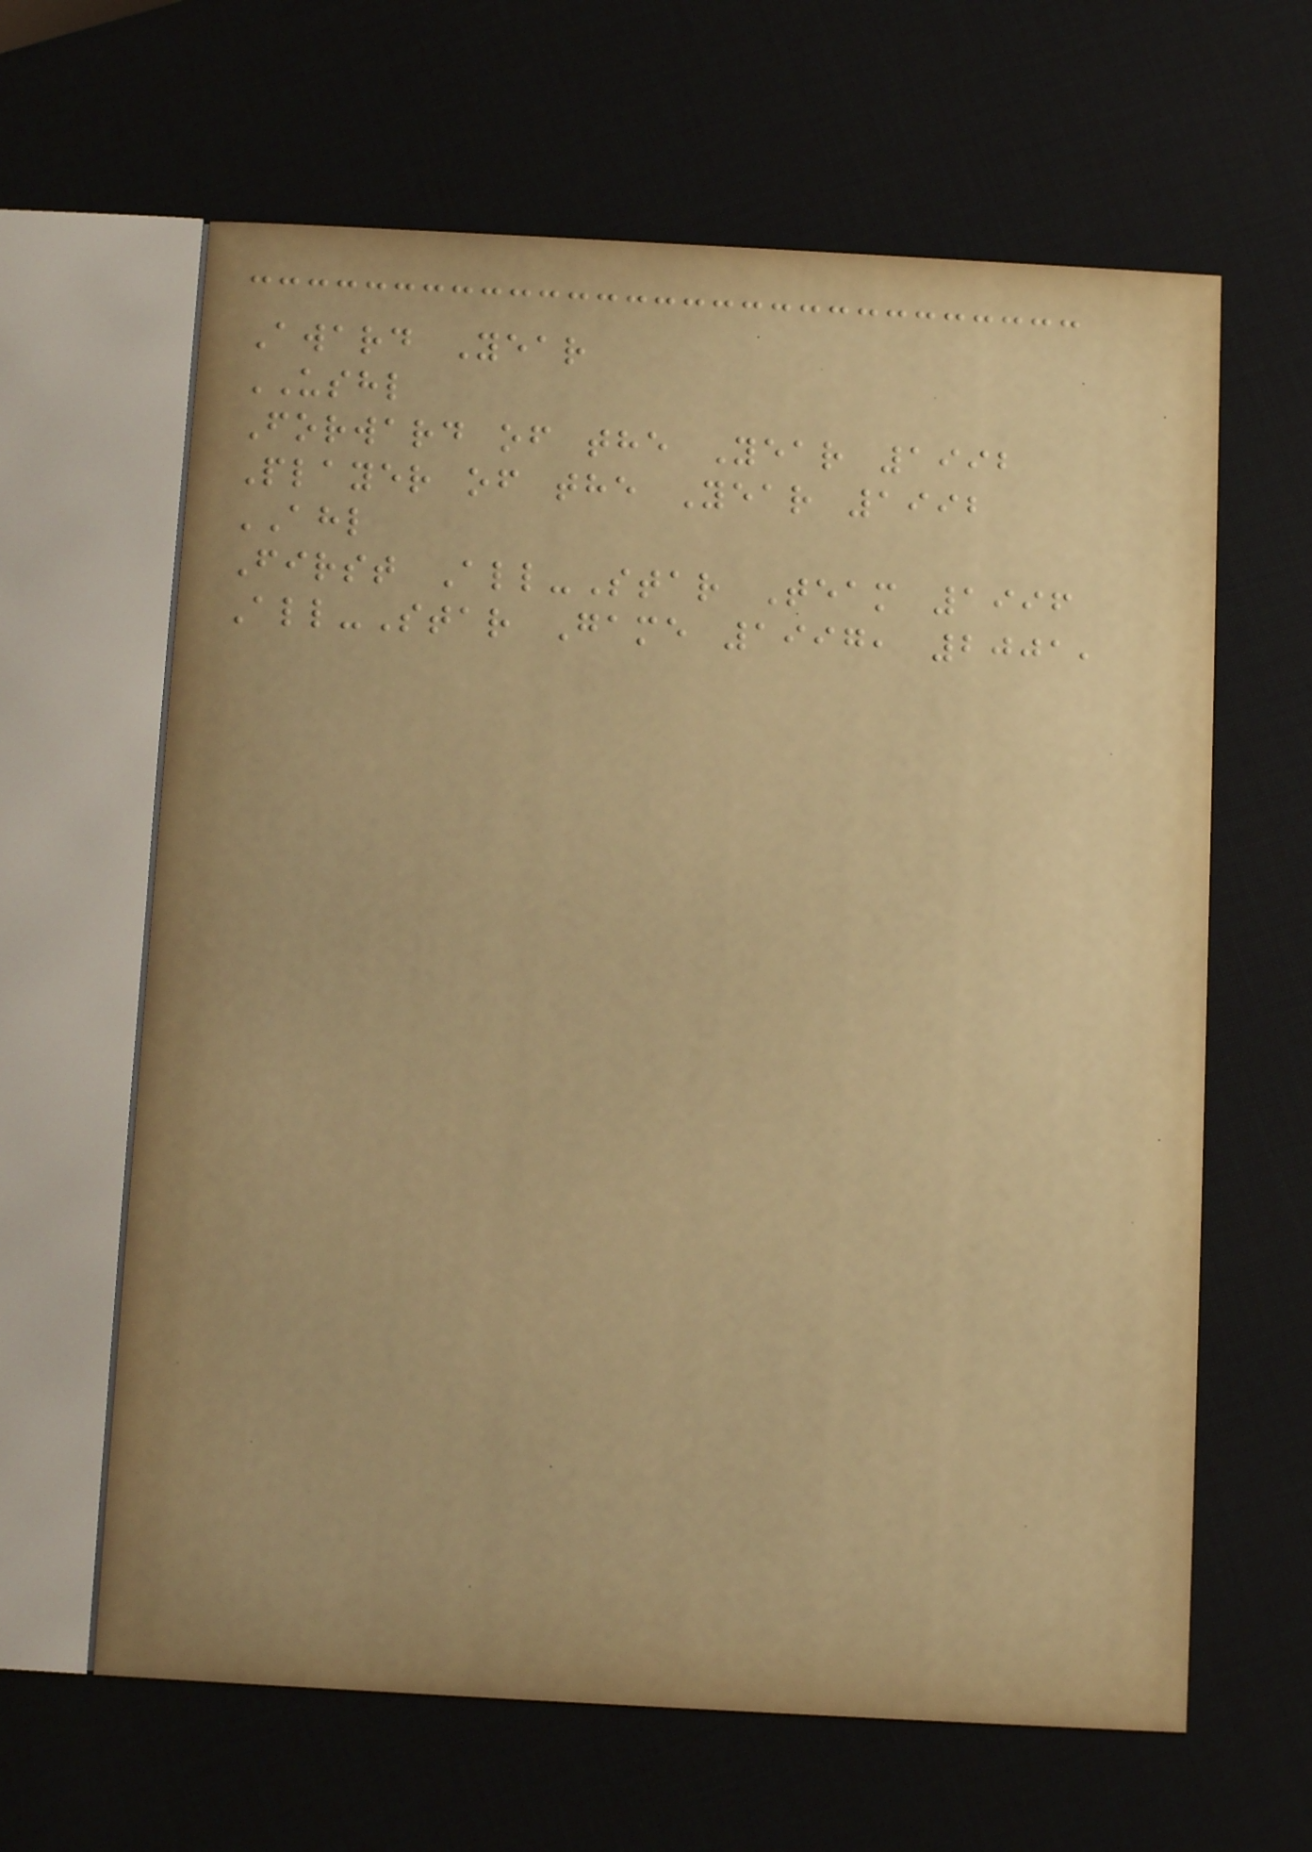Award Year
USHL
Forward of the Year 1992
Player of the Year 1992
AHL
First All-Star Team 1996
All-Star Game 1997, 2001,
